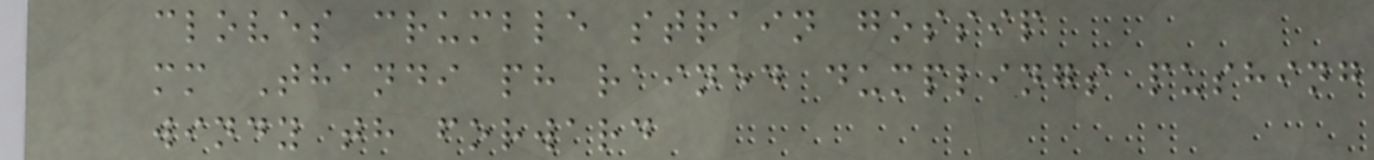cloves crumble strain gossip
mm Thandi ph rained dumplings pushing
windy th forward
